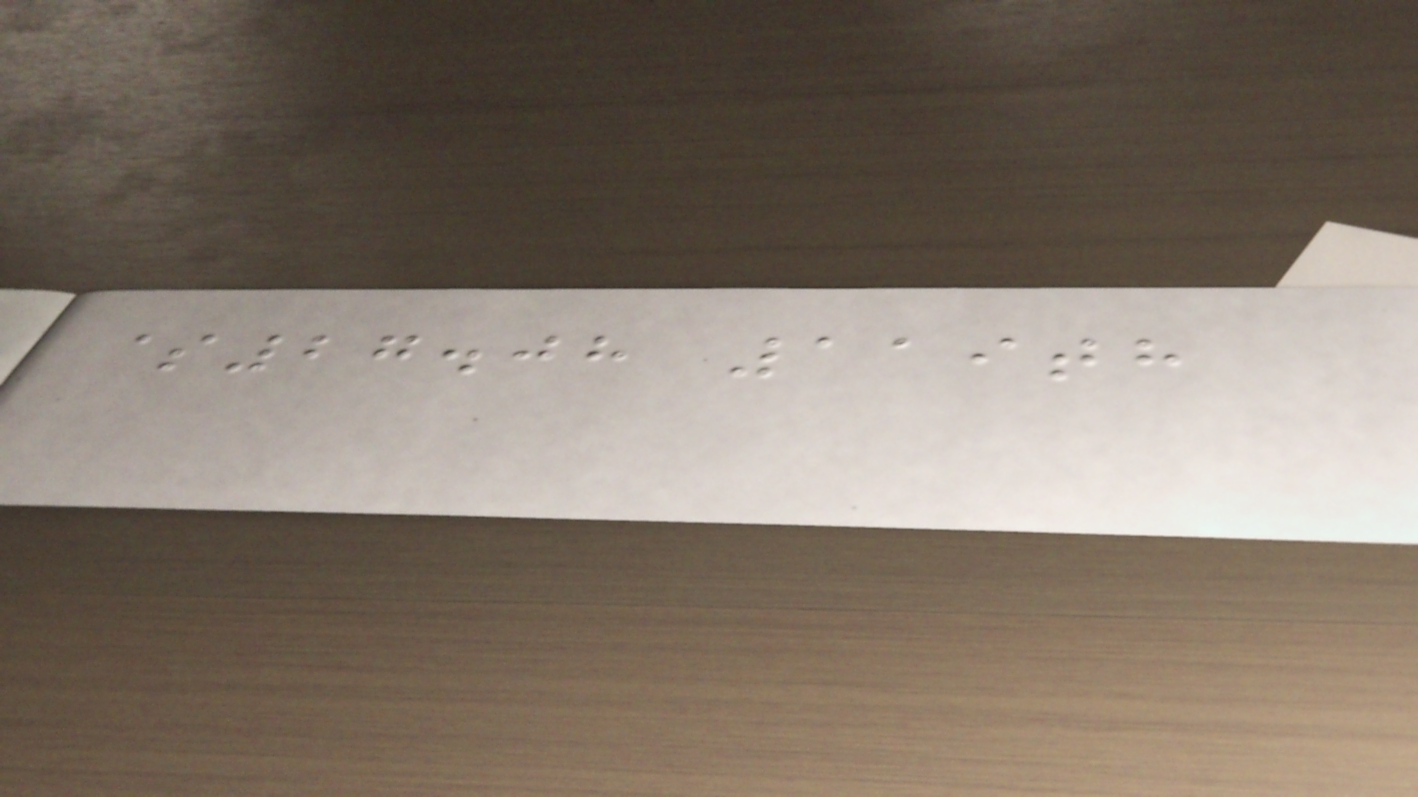$27.08 119th
